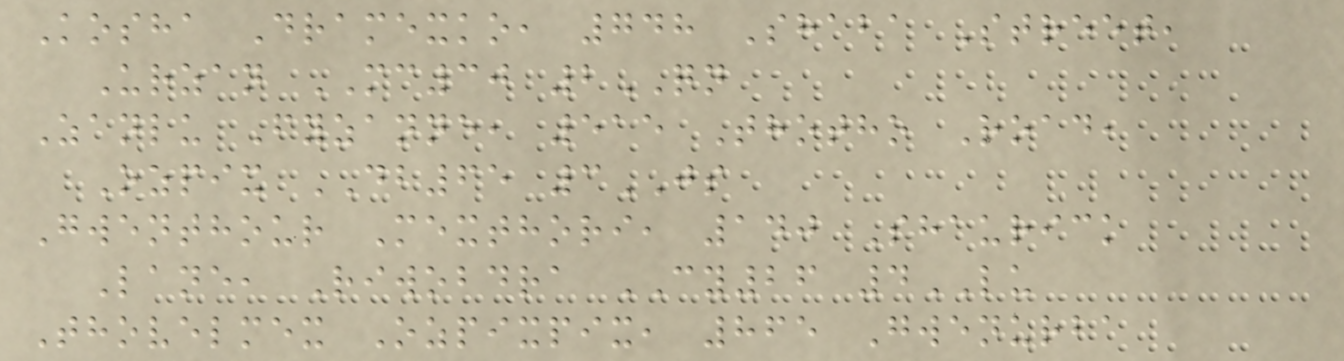Kosha Dramexko, 748 Shaba Street,
Urzan MC30 2QN
Zanlu Fyzanne, 515 Thotho Road,
Ozpix DB65 3JS
Gwenthour Mexthori, 140 Shaurick
Lane, Riwobdra CY26 4LU
Thovelmex Ozpixpix, 865 Gwenurba
